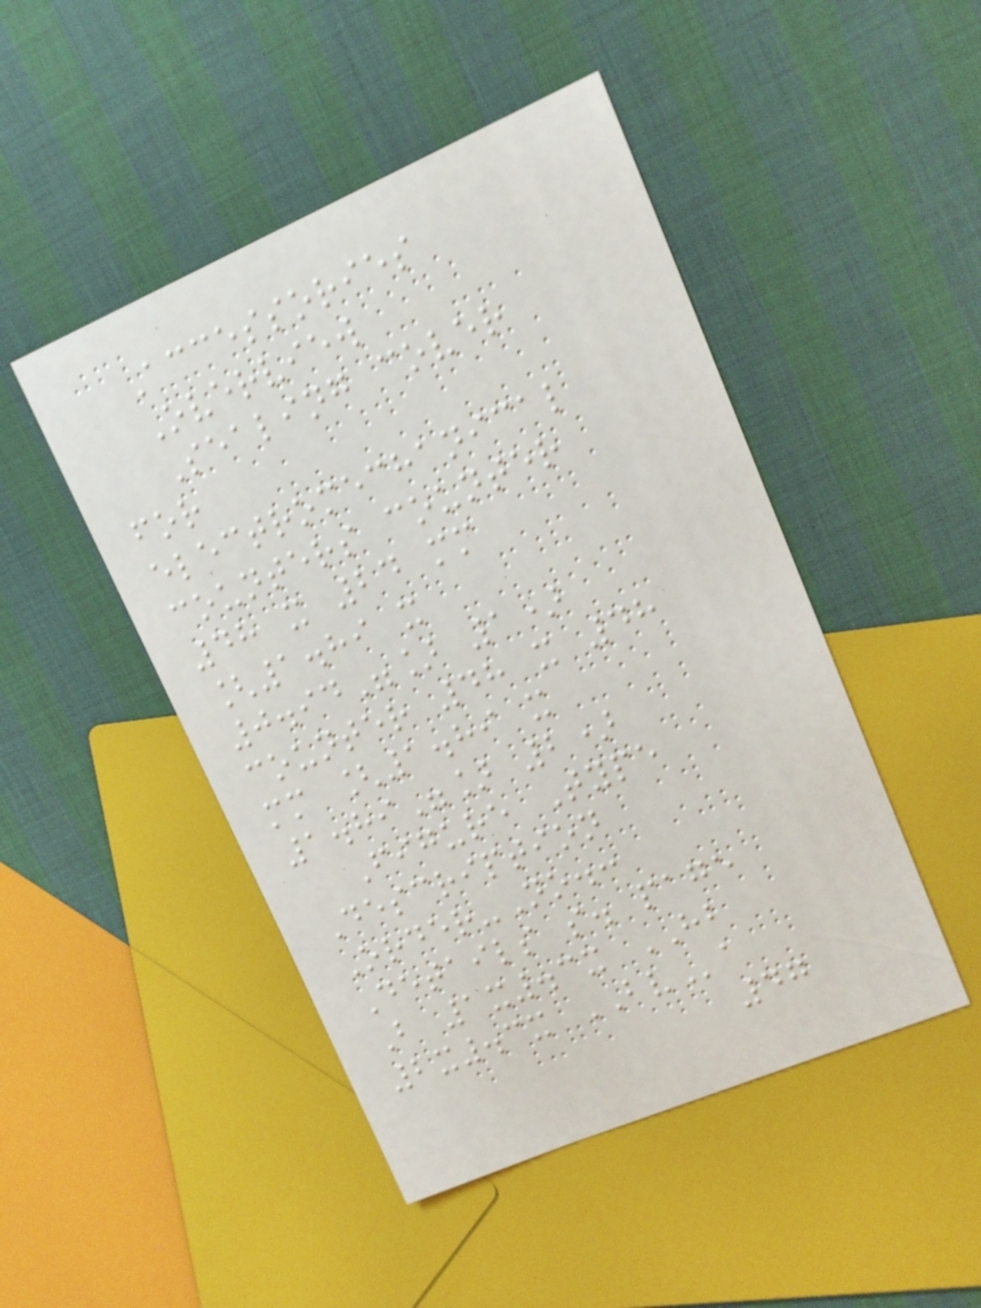Accessories
Overview
Sealing cover
for
electromechanical
counters counter
48 x 24 mm
[1.89 x
0.94"] 1)
counter 48 x 48
mm [1.89 x
1.89"] 2)
Figure Type
Description
Order-No.:
Details s. page
B 1x.3x HB
2x.3x BVa
47
